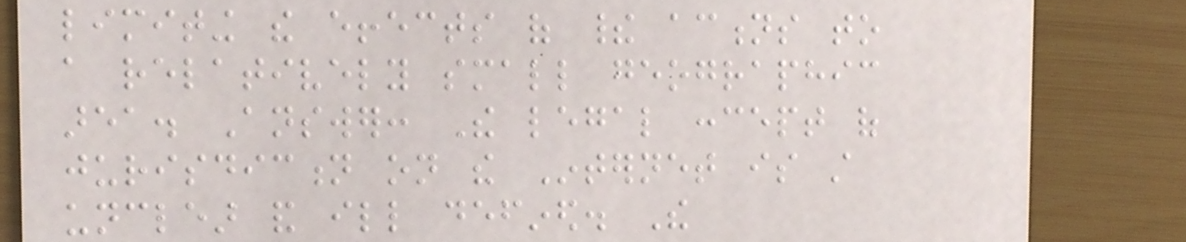limiting the effects of their actions to
a relatively small geographic
area. Answer: The legal concept of
jurisdiction on the Internet is still
unclear and ill defined. The
